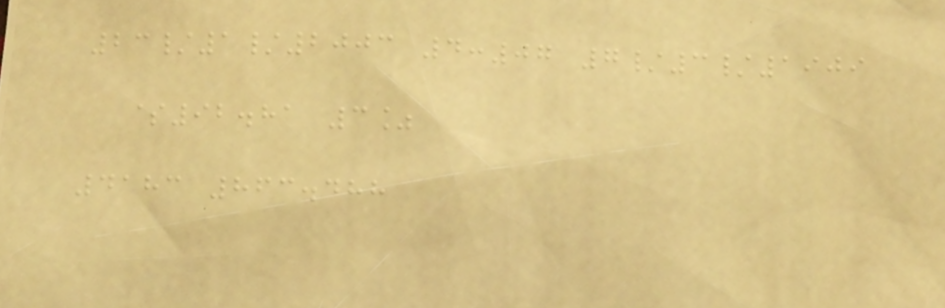23/1/2003 4:07 7/3/1909
$92.81 3%
4183 863.488
